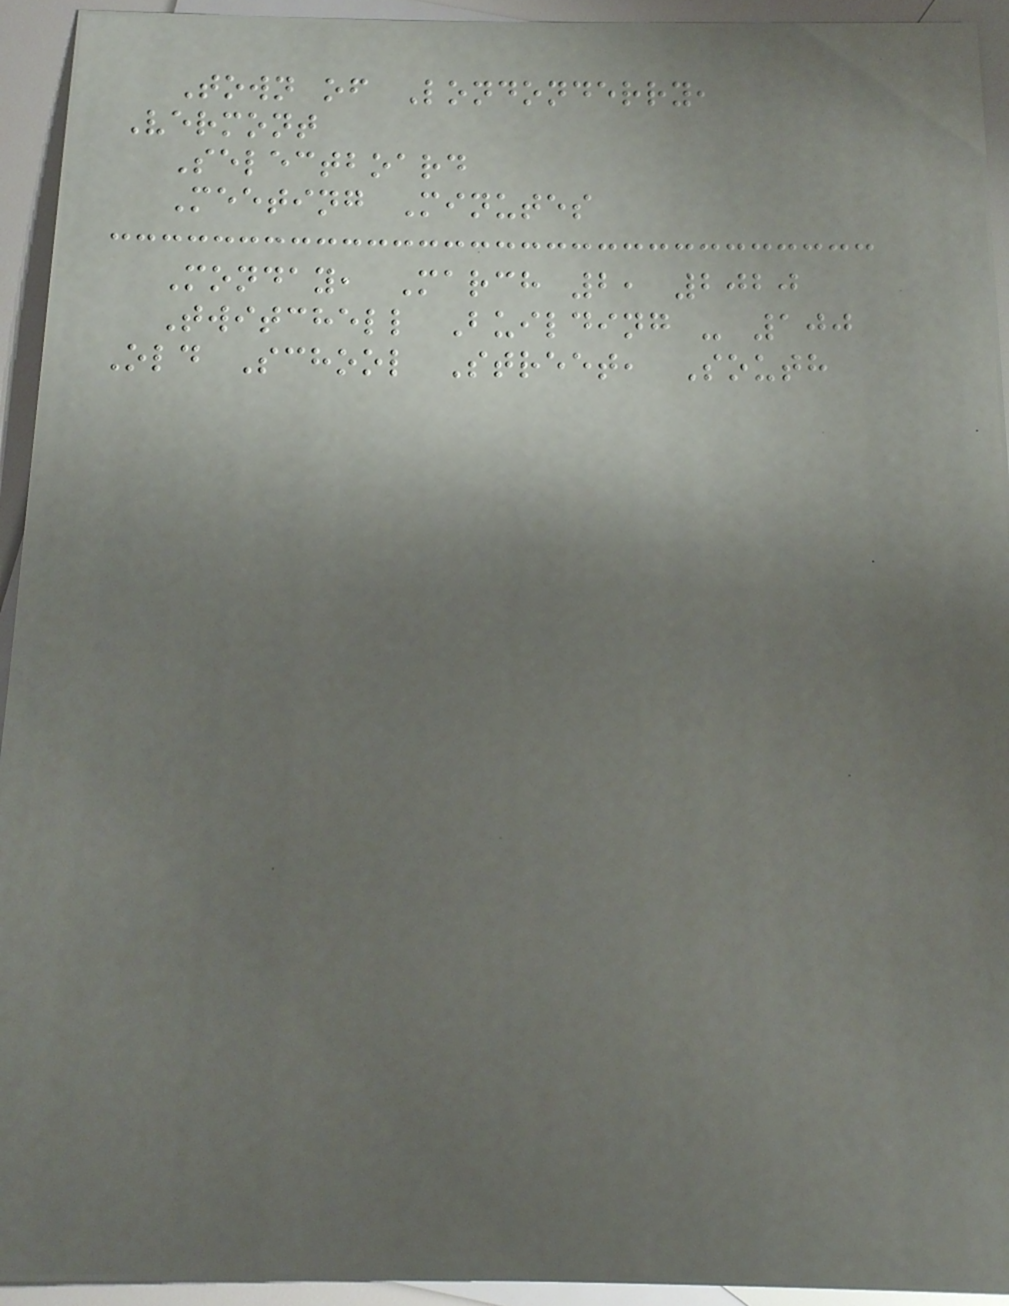Town of Londonderry,
Vermont
Selectboard
Meeting Minutes
Monday, March 2, 2020
Twitchell Building - 100
Old School Street, South
